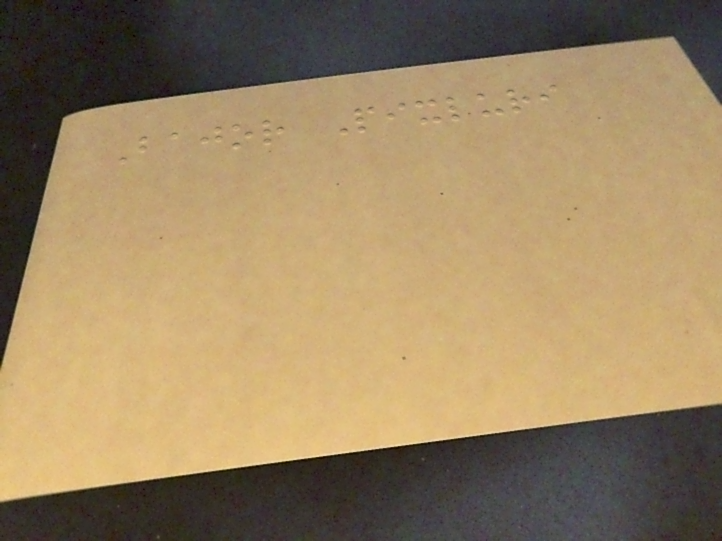Bajor Pixluri
